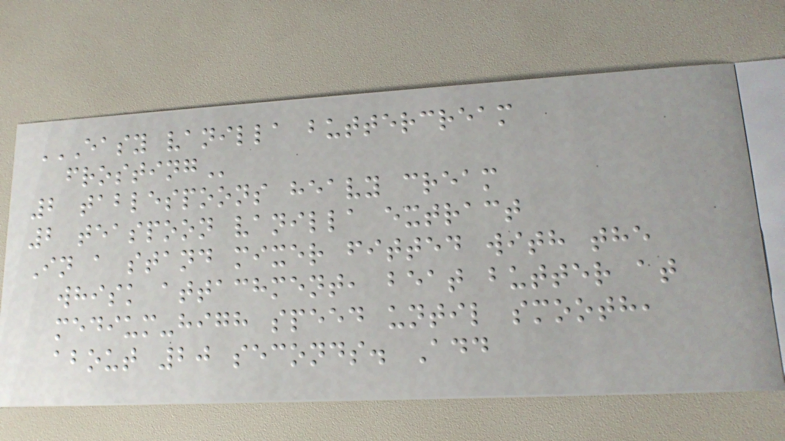EASY VANILLA BUTTERCREAM
FROSTING
2 tablespoons heavy cream
2 teaspoon vanilla extract
In a stand mixer fitted with the
whisk attachment, beat butter at
medium-high speed until smooth,
about 20 seconds. Add
